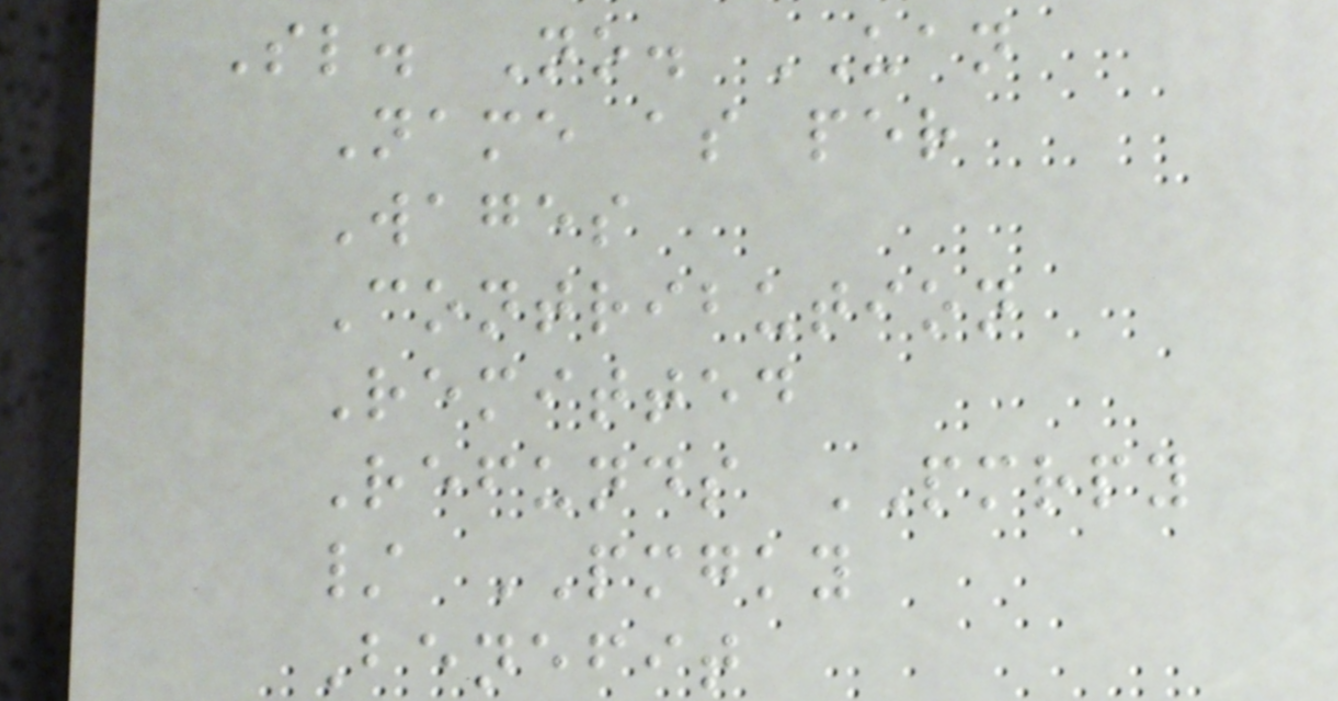Sl. No. UAN
Name as per
Wages
Contribution
Remitted
Refunds PMRPY
/ PMGKY
Benefit
